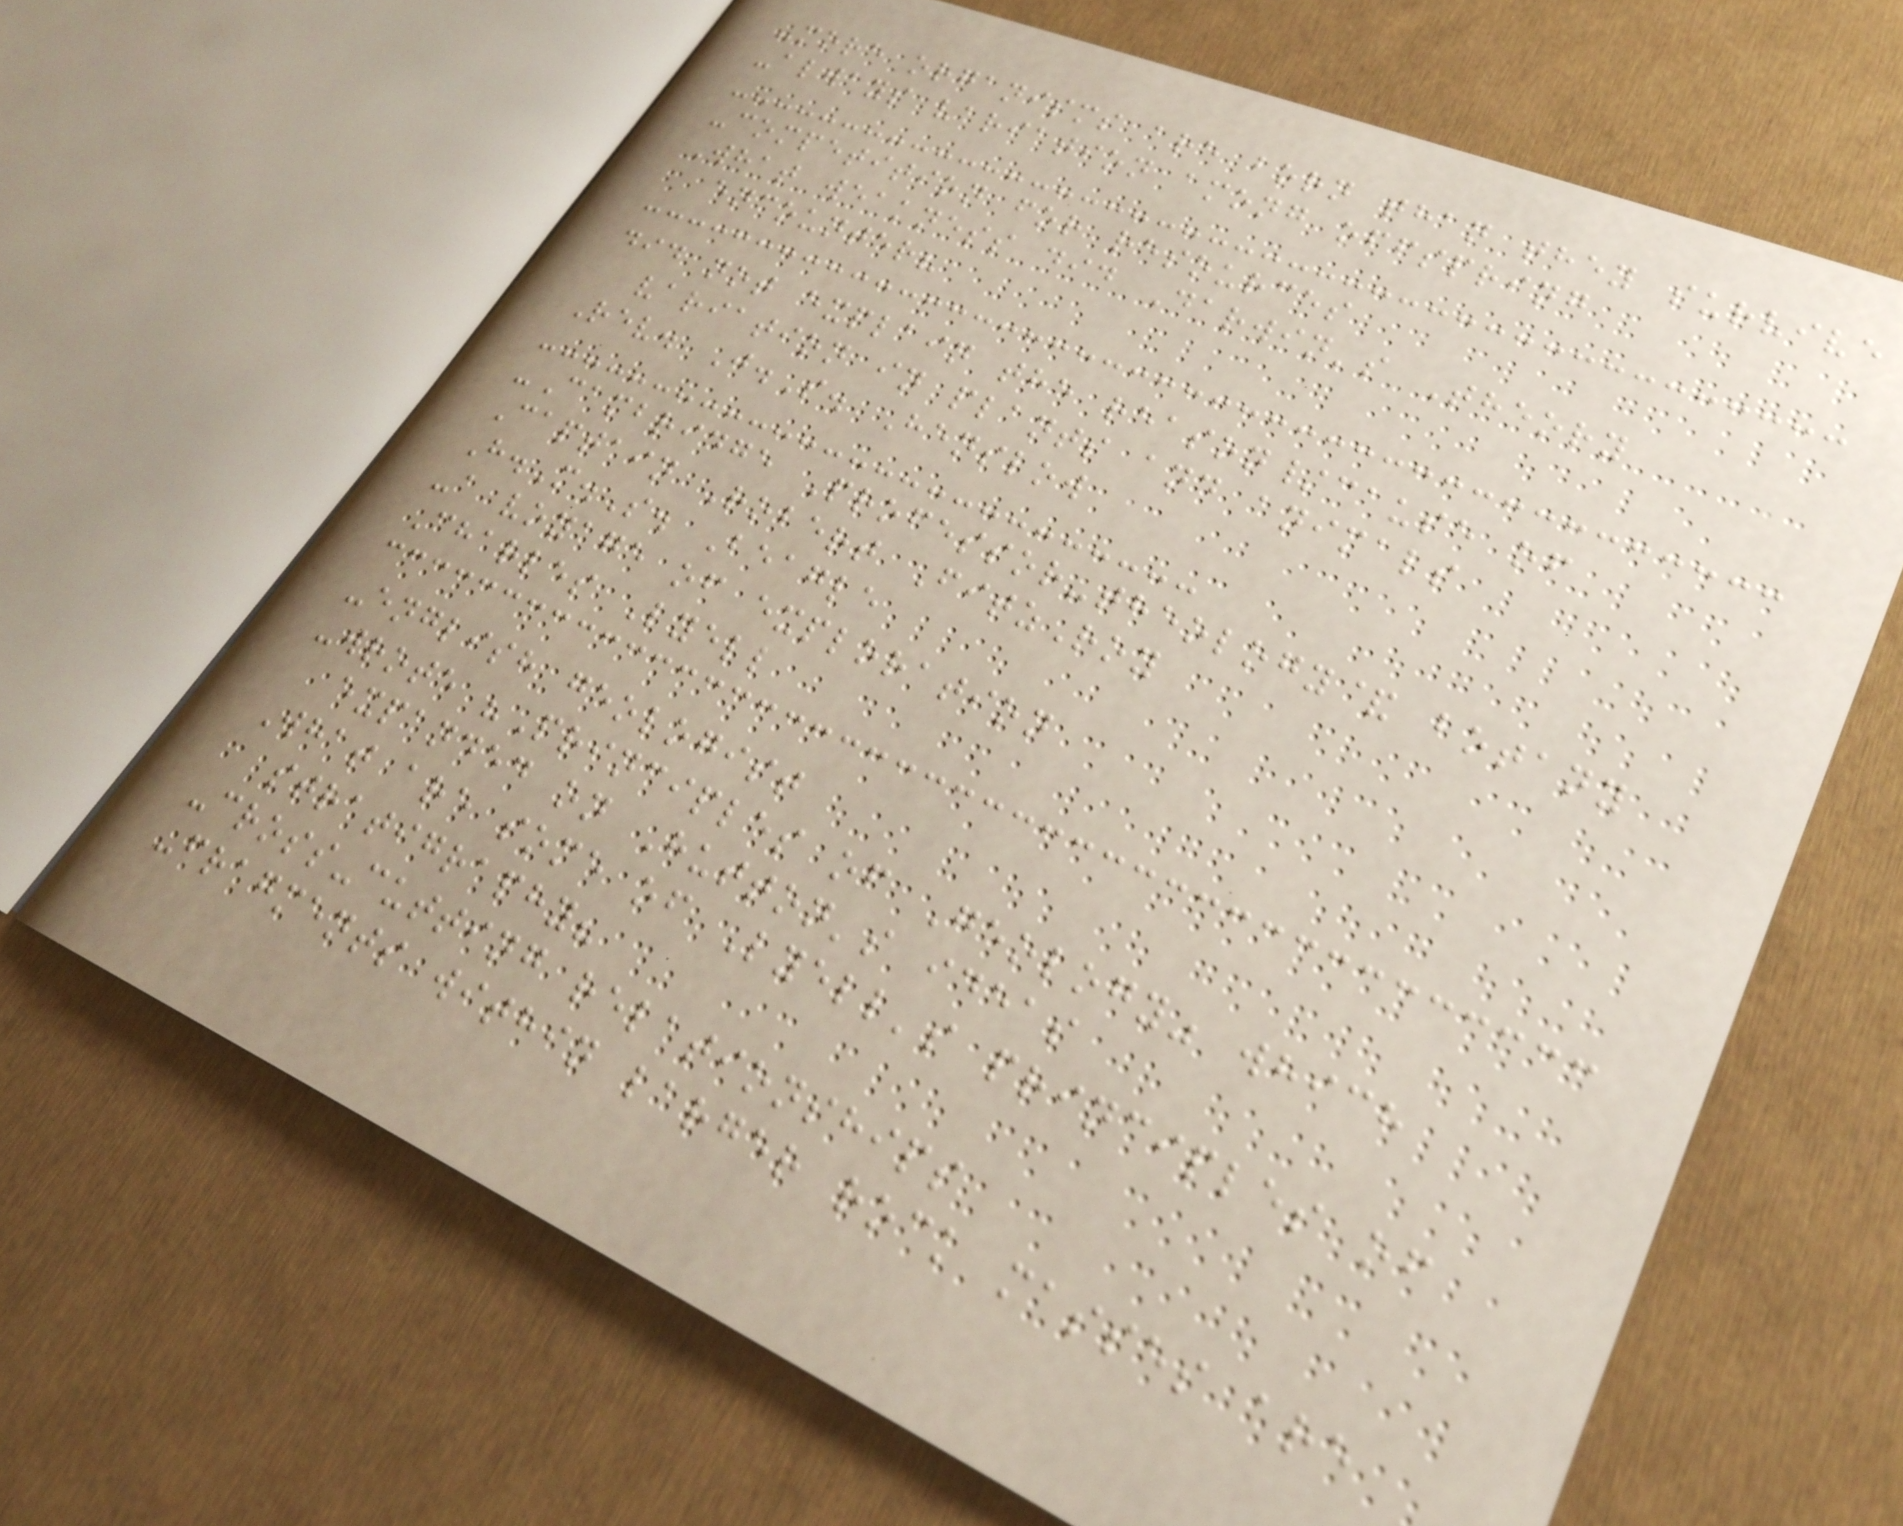-more organisms are born than they survive
-always variation among offspring
-competition for resources
What weakness did Darwin's Theory
encounter?
did not explain the reason/cause of
variation in plants and animals
Rev. J.S. Henslow
-Cambridge Professor-theology& botany
Captain Robert FitzRoy
H.M.S. Beagle
-a voyage of exploration
Charles Lyell
-english geologist
-wrote "Principles of Geology" which
expanded on Hutton's ideas
What are some of Lyell's principles of
stratigraphy?
-cross-cutting relationships
-fragments within larger rock masses are
